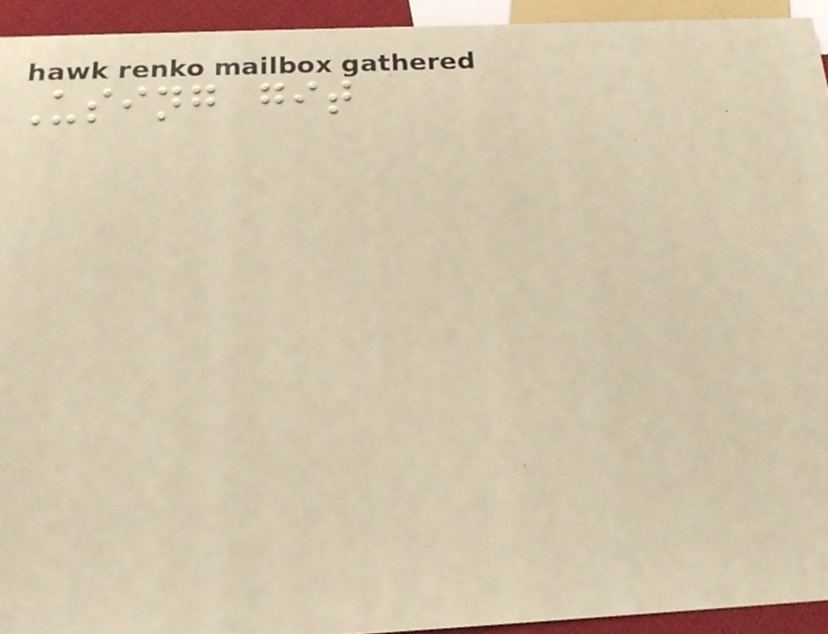Using git
